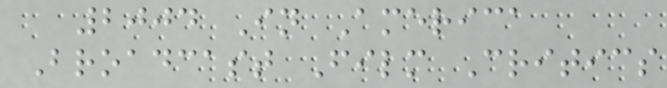2004 In America
Broadcast Film Critics
